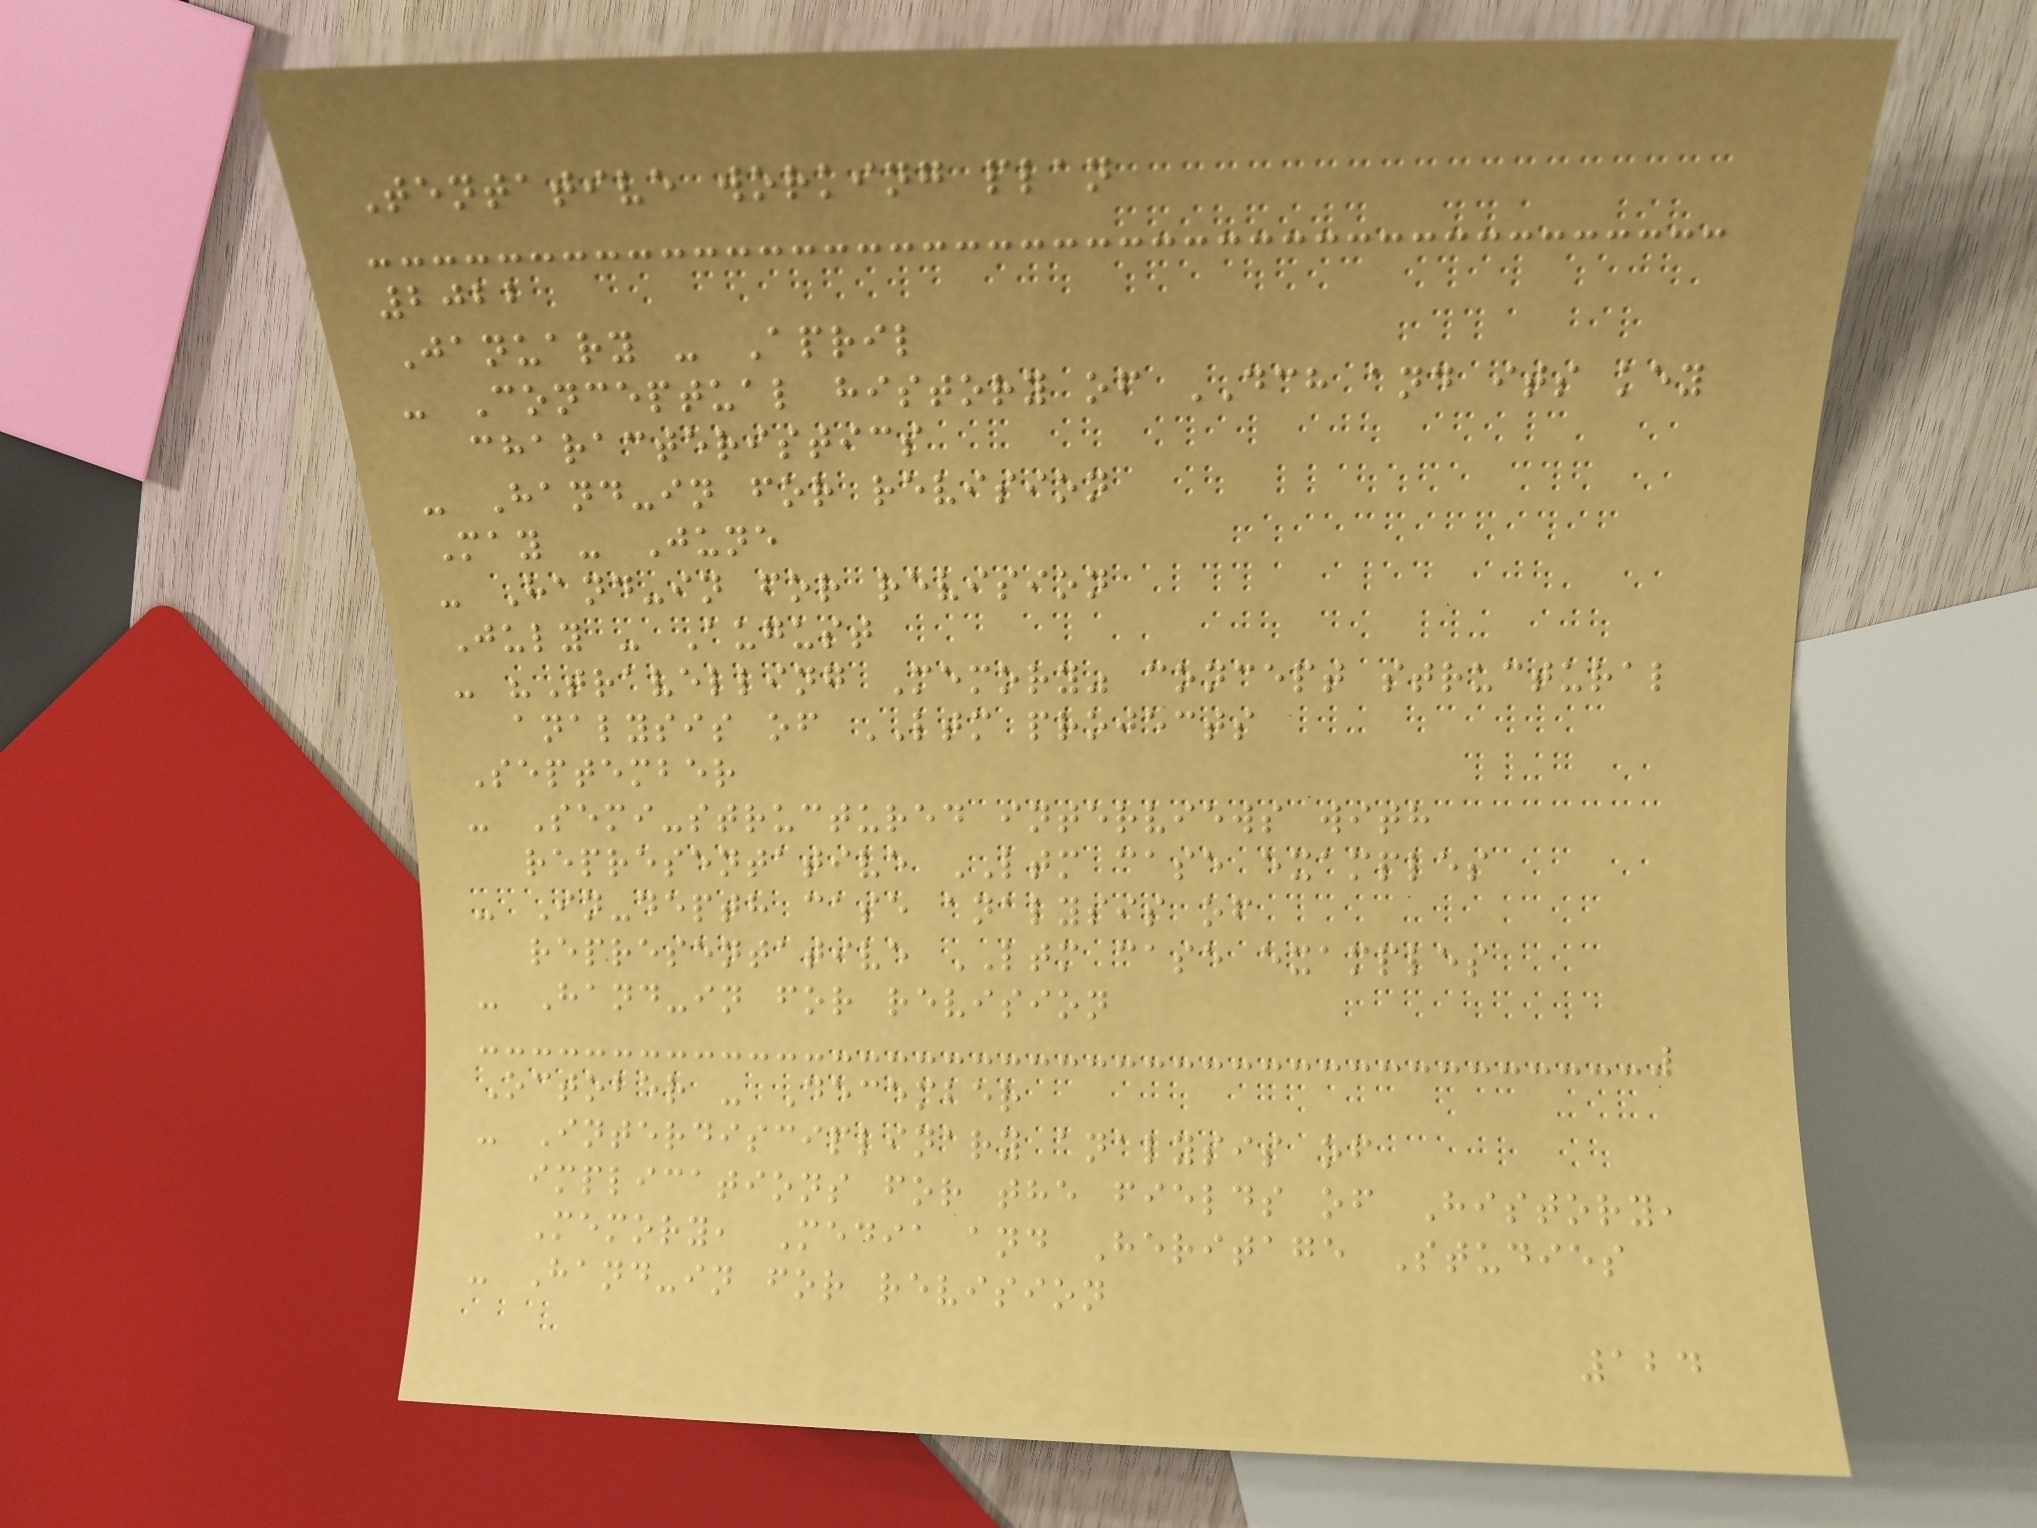Tentative working plan
2022
January - April
- Conceptual history of DCH and its key
characteristics
- Hand-in for revision
May - June
- Hand-in for revision
July - August
- "Travelling Memory" concept structural
analysis of LTM projects
September
- Semi-structured interviews with
representative LTM case examples
- In-depth case analysis of
representative LTM case examples
- Hand-in for revision
October - December
- Interdisciplinary analysis of
implications for the fields of History,
Memory, Media and Heritage Studies
- Hand-in for revision
124
